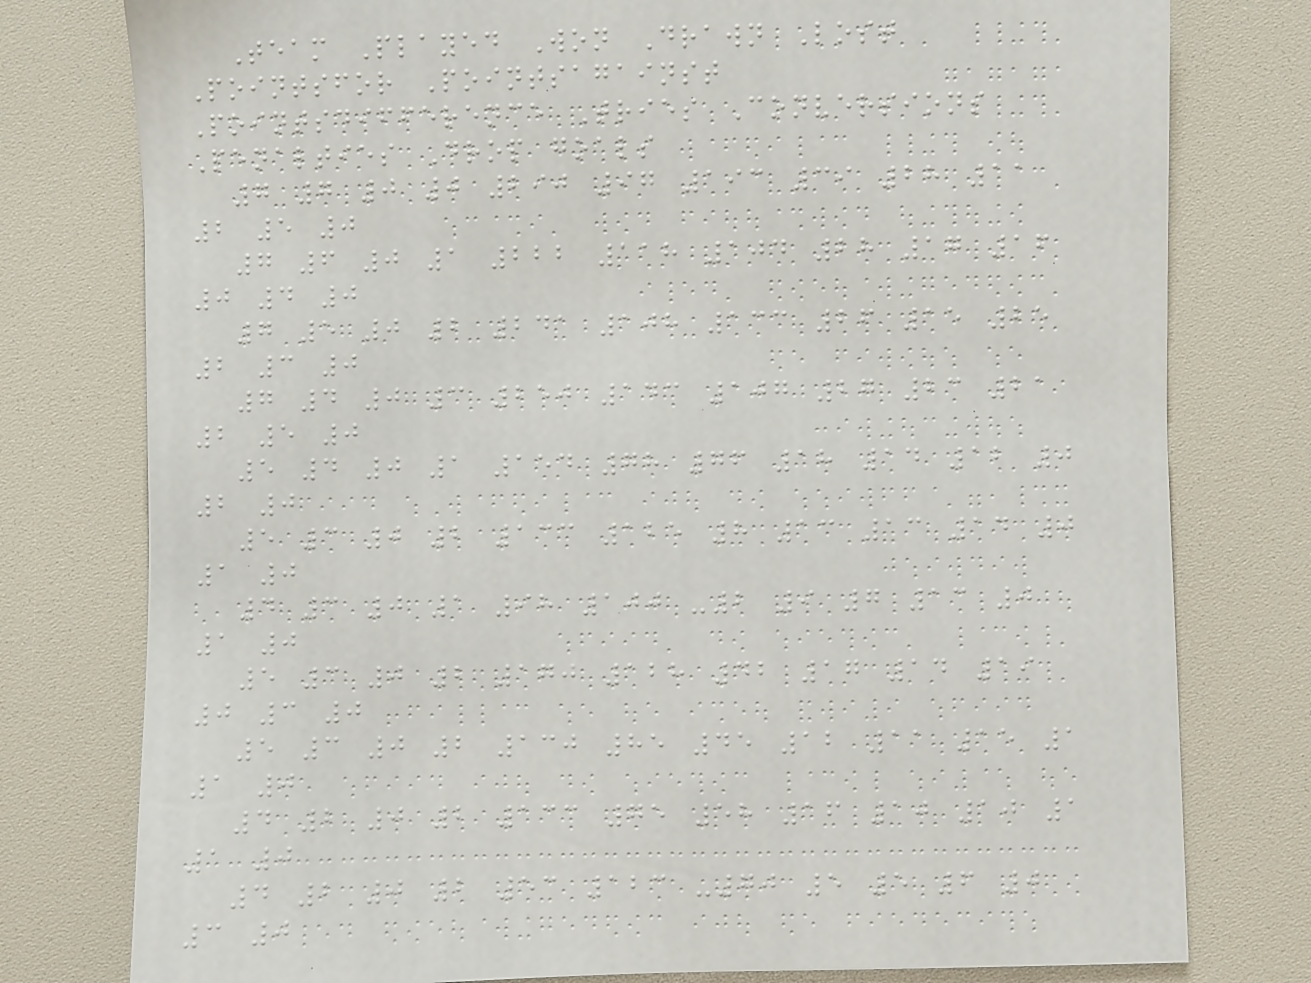Team Played Won Drawn Lost
Pointsfor Pointsagainst
Pointsdifference Tries Conversions
Penalties Drop goals
7 7 0 0 290 97 193 39 28 11
2 5 0
7 6 0 1 222 118 104 28 17 16
0 4 0
7 5 0 2 241 108 133 26 15 25
2 3 0
7 4 0 3 250 143 107 27 23 21
2 5 0
5 4 0 1 154 78 76 18 14 12 0
2 0
5 3 0 2 133 125 8 13 13 14 0
1 0
4 3 0 1 98 100 -2 9 7 13 0
1 0
5 3 0 2 170 128 42 17 14 19
0 3 0
5 3 0 2 130 85 45 12 11 15 1
1 0
4 2 0 2 133 75 58 16 10 10 1
1 0
4 2 0 2 53 123 -70 5 5 6 0
3 0
